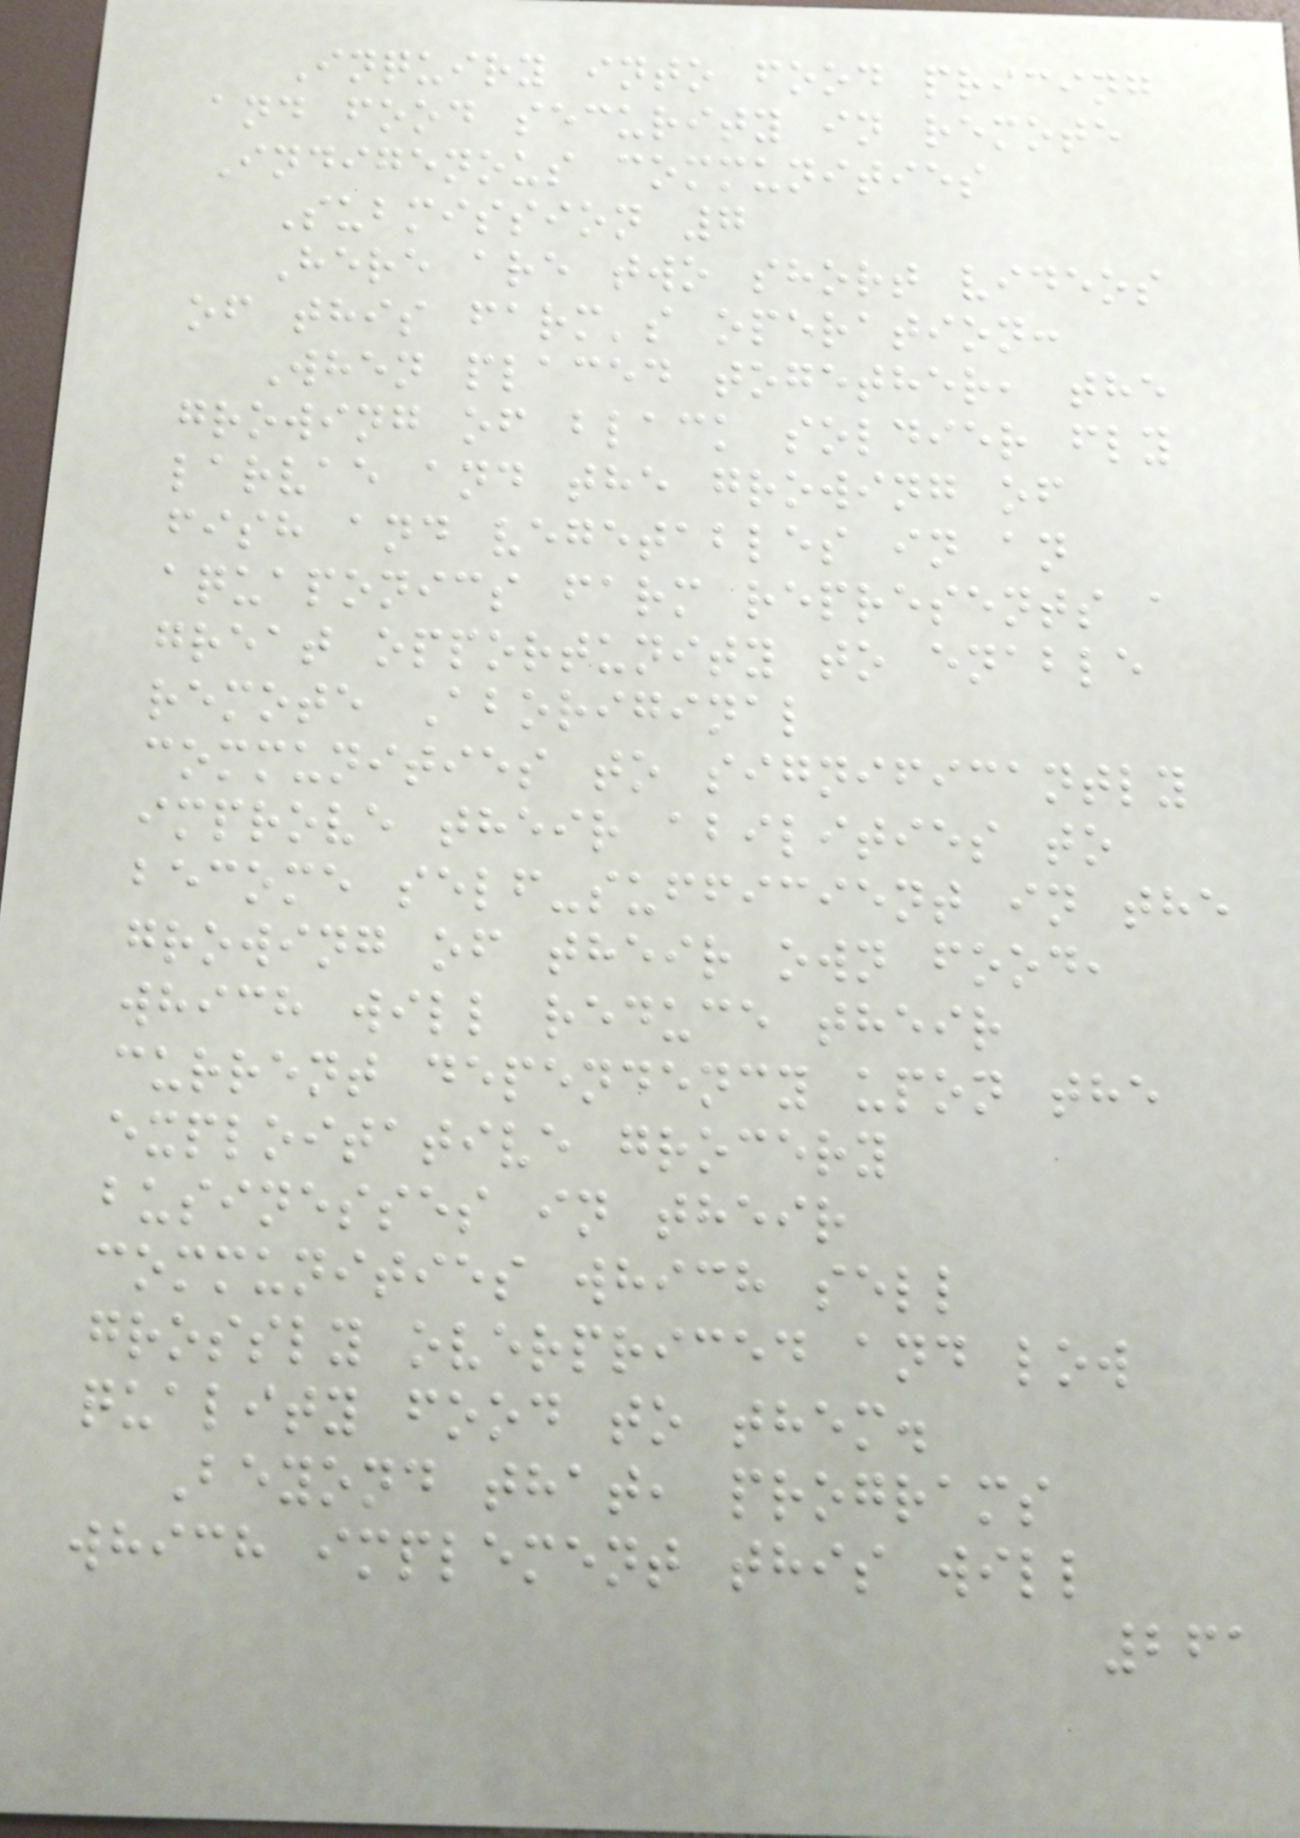Inquiry into food pricing
and food security in remote
Indigenous communities
Submission 7
Here are two short videos
of this farm's operation:
When placed together, the
growing of black soldier fly
larvae and the growing of
fish and vegetables in an
aquaponics farm represents a
great opportunity to enable
remote Aboriginal
communities to significantly
improve their abilities to
become self-sufficient in the
growing of their own food,
which will reduce their
current dependency upon the
exploitative grocery
businesses in their
communities which sell
grossly overpriced and low
quality food to them.
Beyond that, programs
which implement this will
261
